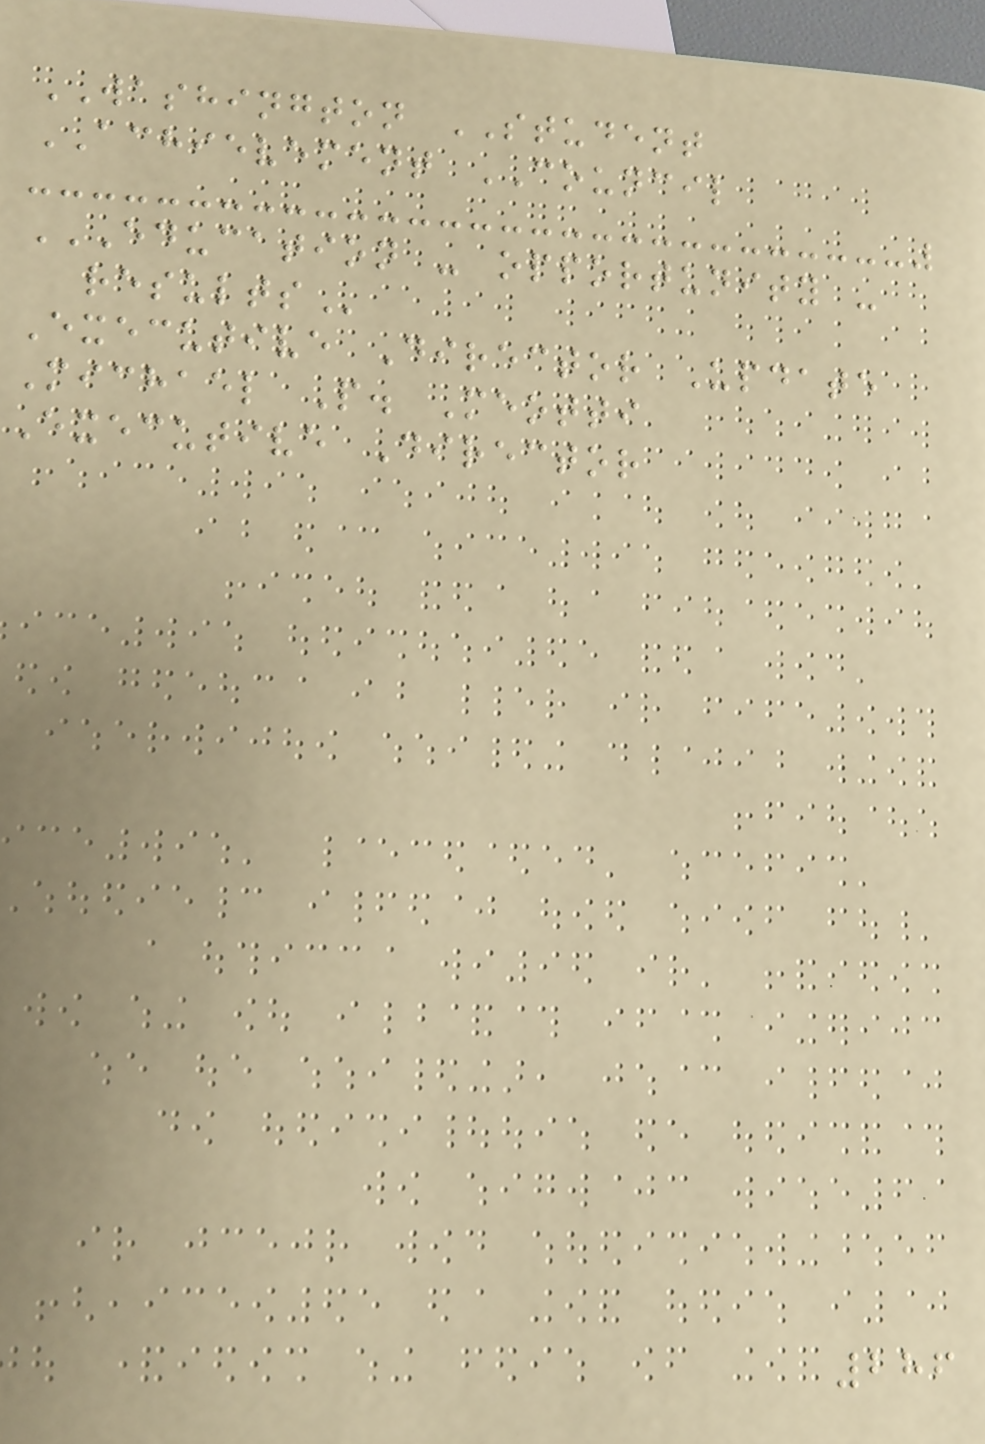WASHINGTON STUDENT
ACHIEVEMENT COUNCIL
EDUCATION - OPPORTUNITY -
RESULTS
Executive Director Update
Michael P. Meotti
Executive Director
286
